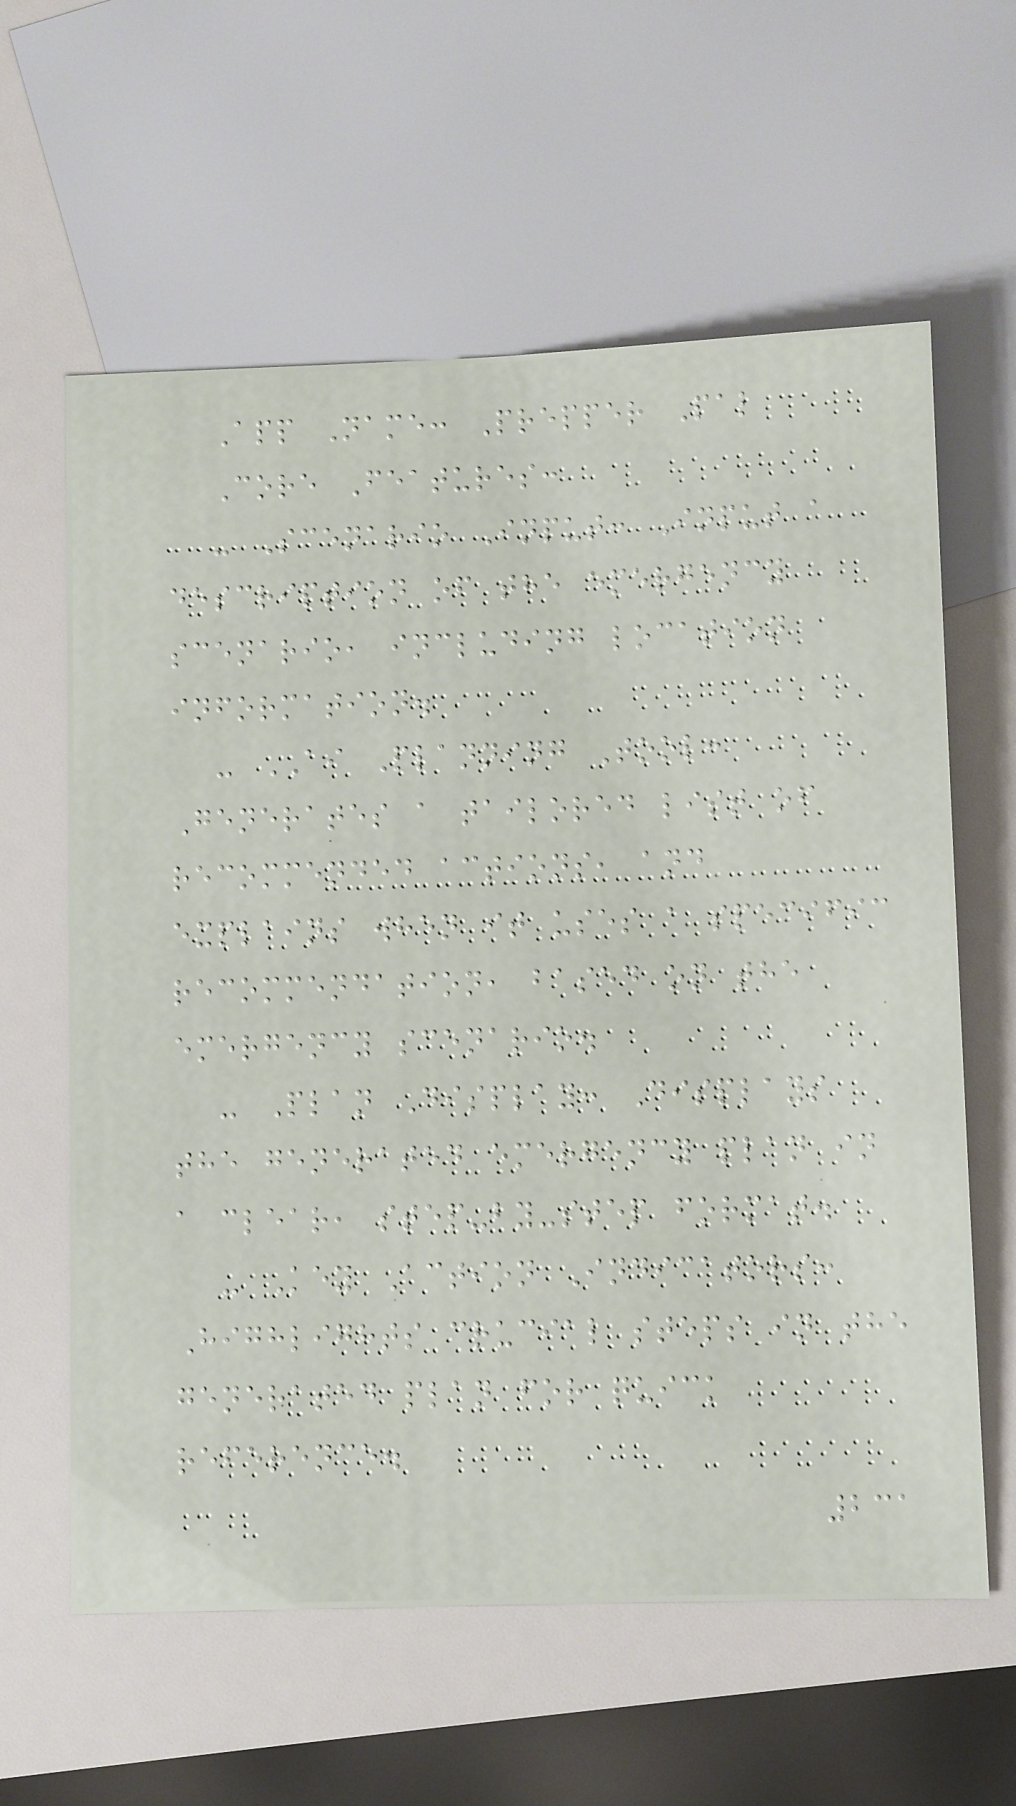App Name: Prepper Pal
Core Features:
- Scenario Input: Input a
description of the emergency
scenario, including location
information.
- AI Planning Tool:
Generates a tailored list of
recommended actions, and
explains when it uses a specific
recommendation, based on the
emergency scenario.
- Plan Display: Displays
the generated emergency plan in
a clear, step-by-step format.
- Key Action Indicators:
Highlights crucial steps in the
generated plan for quick
reference.
231
